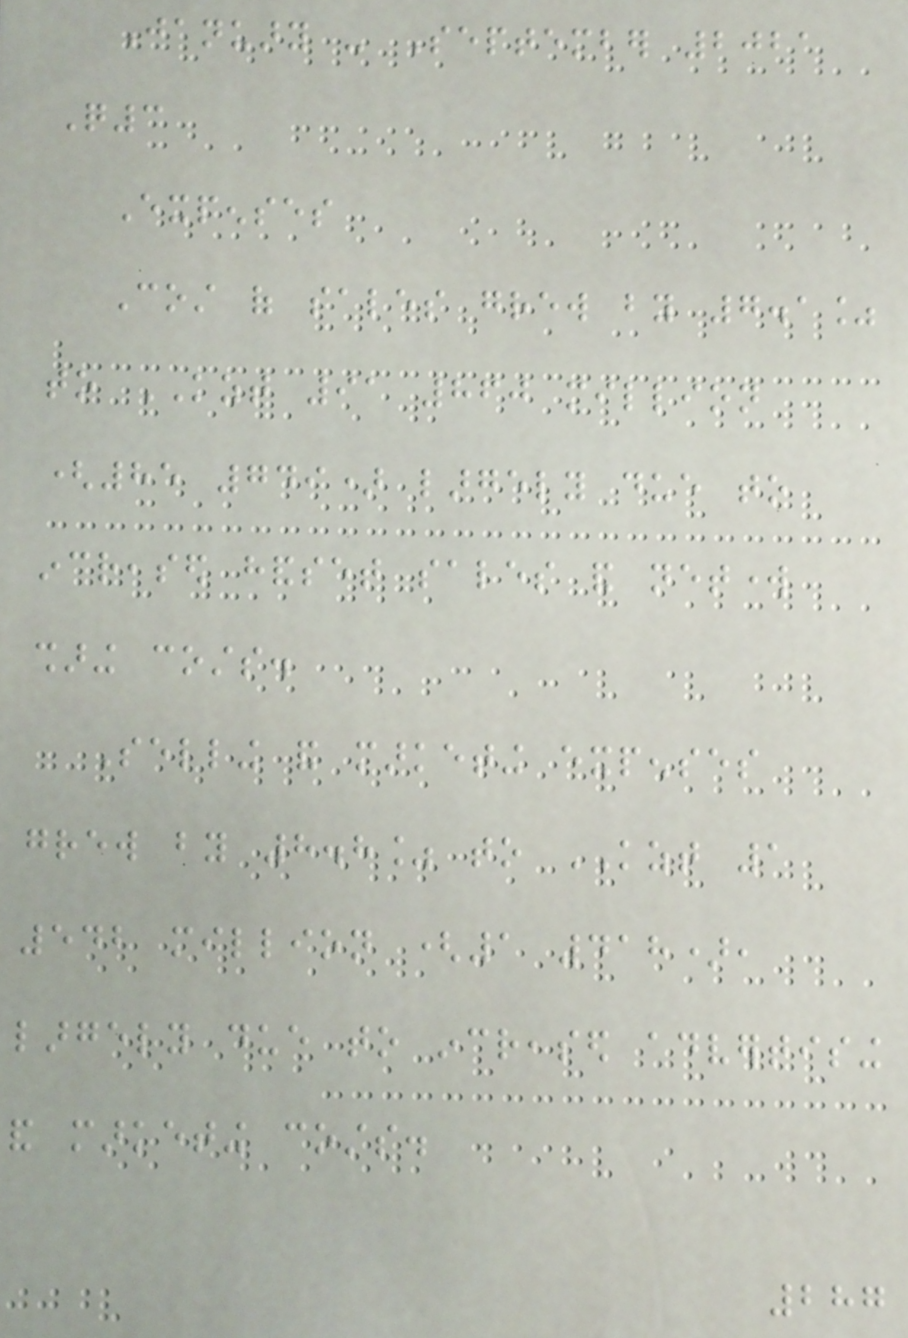January - September 2021
Q3
Expenses
Cost of sales grew by 7.1%
to KZT 91 860 million
(85 749) largely due to
increased handset sales and network
sharing costs.
Selling and marketing expenses
grew by 8.8% to KZT 1
542 million (1 418),
largely due to increased advertising
and marketing costs.
287
